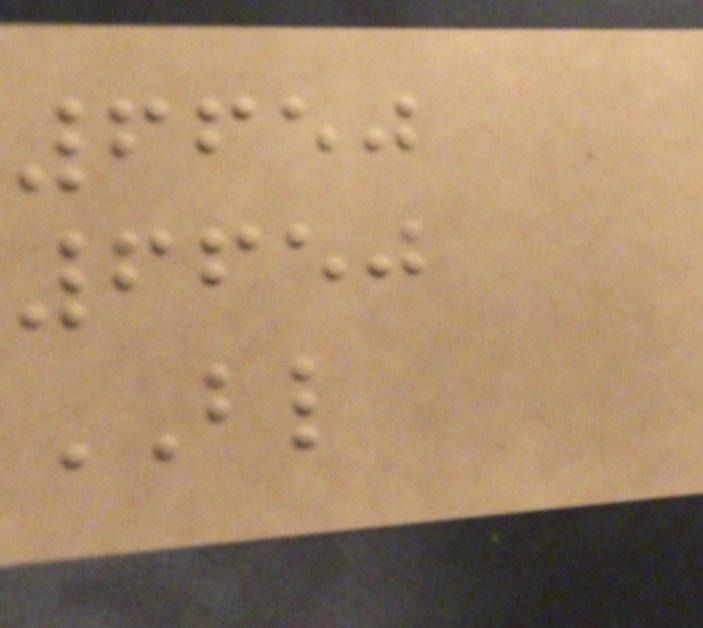6650
6650
BL
